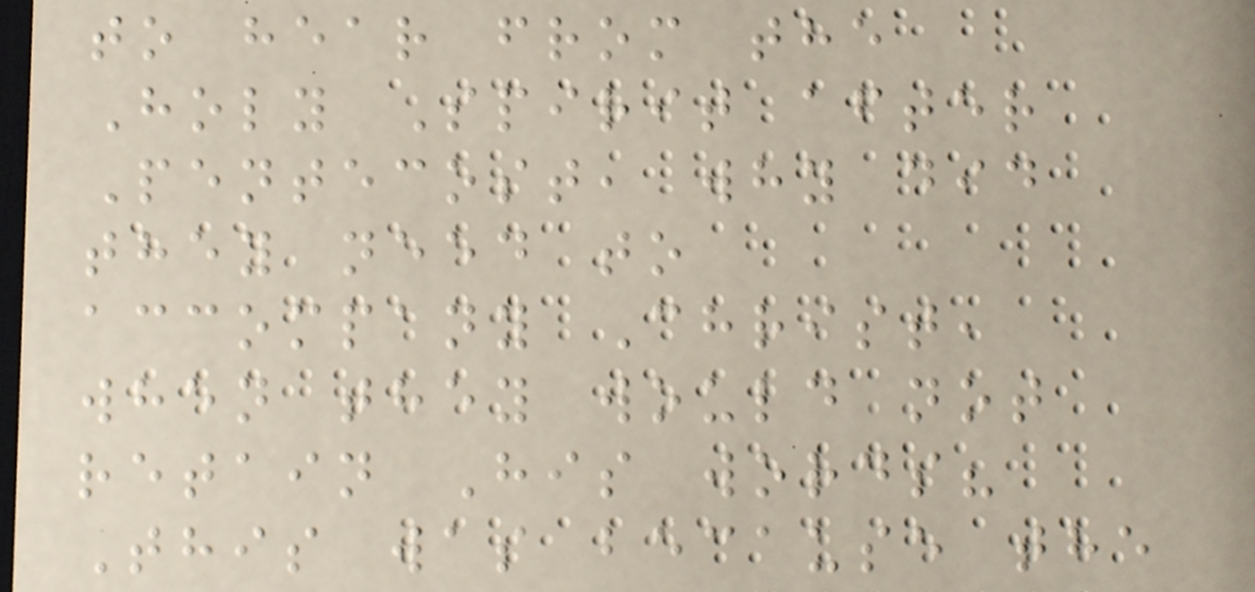to hear from the
Holy Spirit after
Pentecost, why did
they need to
accompany Christ,
when they would not
retain His words?
This was because the
